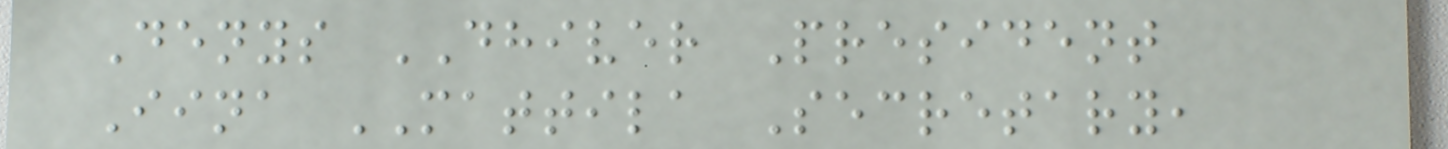Denys DHIVER President
Iina MATTILA Secretary,
